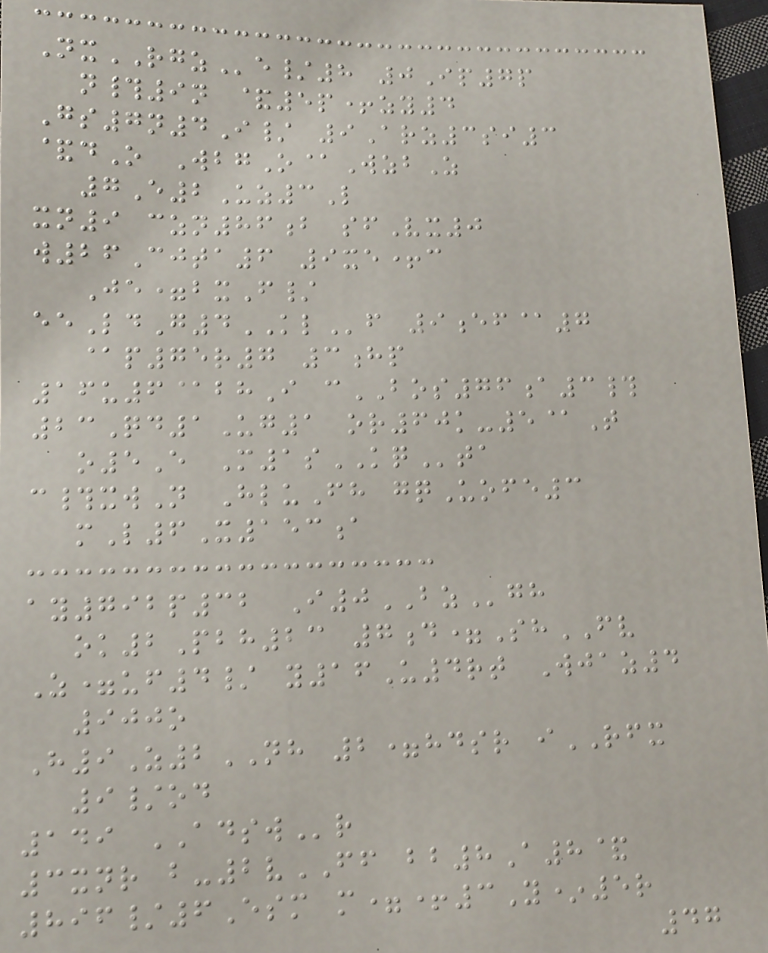NxRGZe/8 0Ip7p
n#9n &5p+zy4
Gs7n4I/ 9Arz3si3
&dO WbgO@WzbZ
7E2Uz3L
xn9 czn86b sfVx0
w26Cjta6 9xe+c
Je=bxF/
eeLdG4KLf 9ef@7
@p75r7 3hp
16u6@bhI cBOS76a3#
23Qd1Ug1 or60k-5@T
o5E M1sKQta
c#xwN HluFh gqUofe3
mL6X153a
ay792p32 I0BZgh
ok2Pbh23 7d=ShFV
Z=uf4/ y16U4rt Wjaz4
900o
H9Z2NH 2=hdsr iRFX
9/od
149 ADSWr
3xnr b-2vFF bb8A8&
896/6Esm m=+3Y*5r
47
